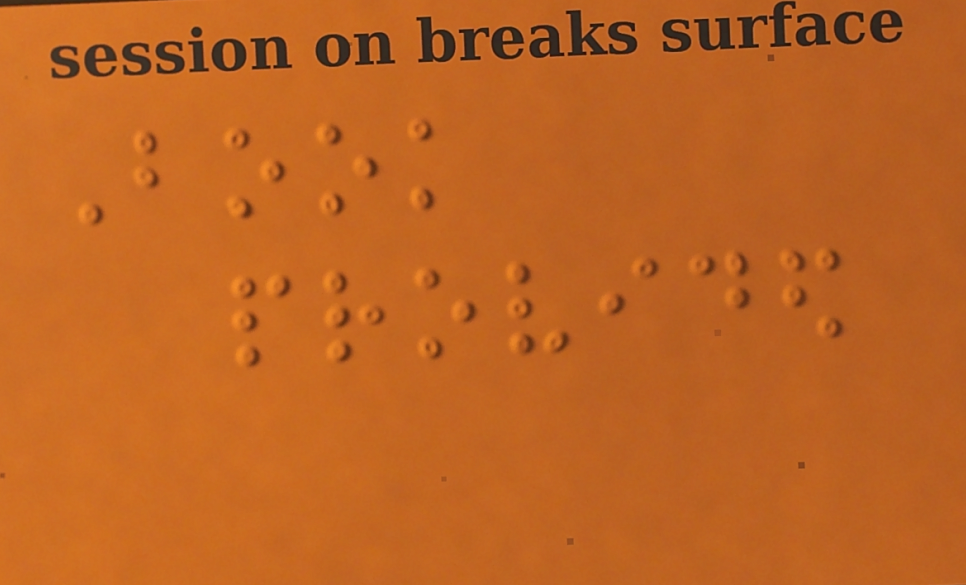Book
provided
